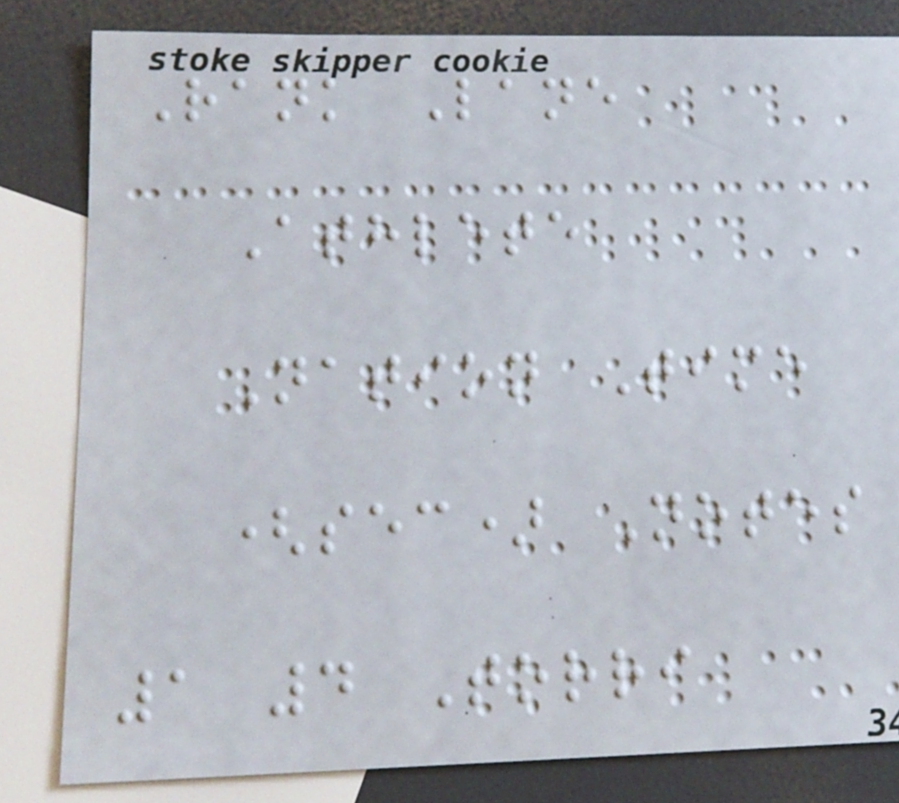Rank Lane
Athlete
Nation Time
(sec) Notes
1 4 Torri
